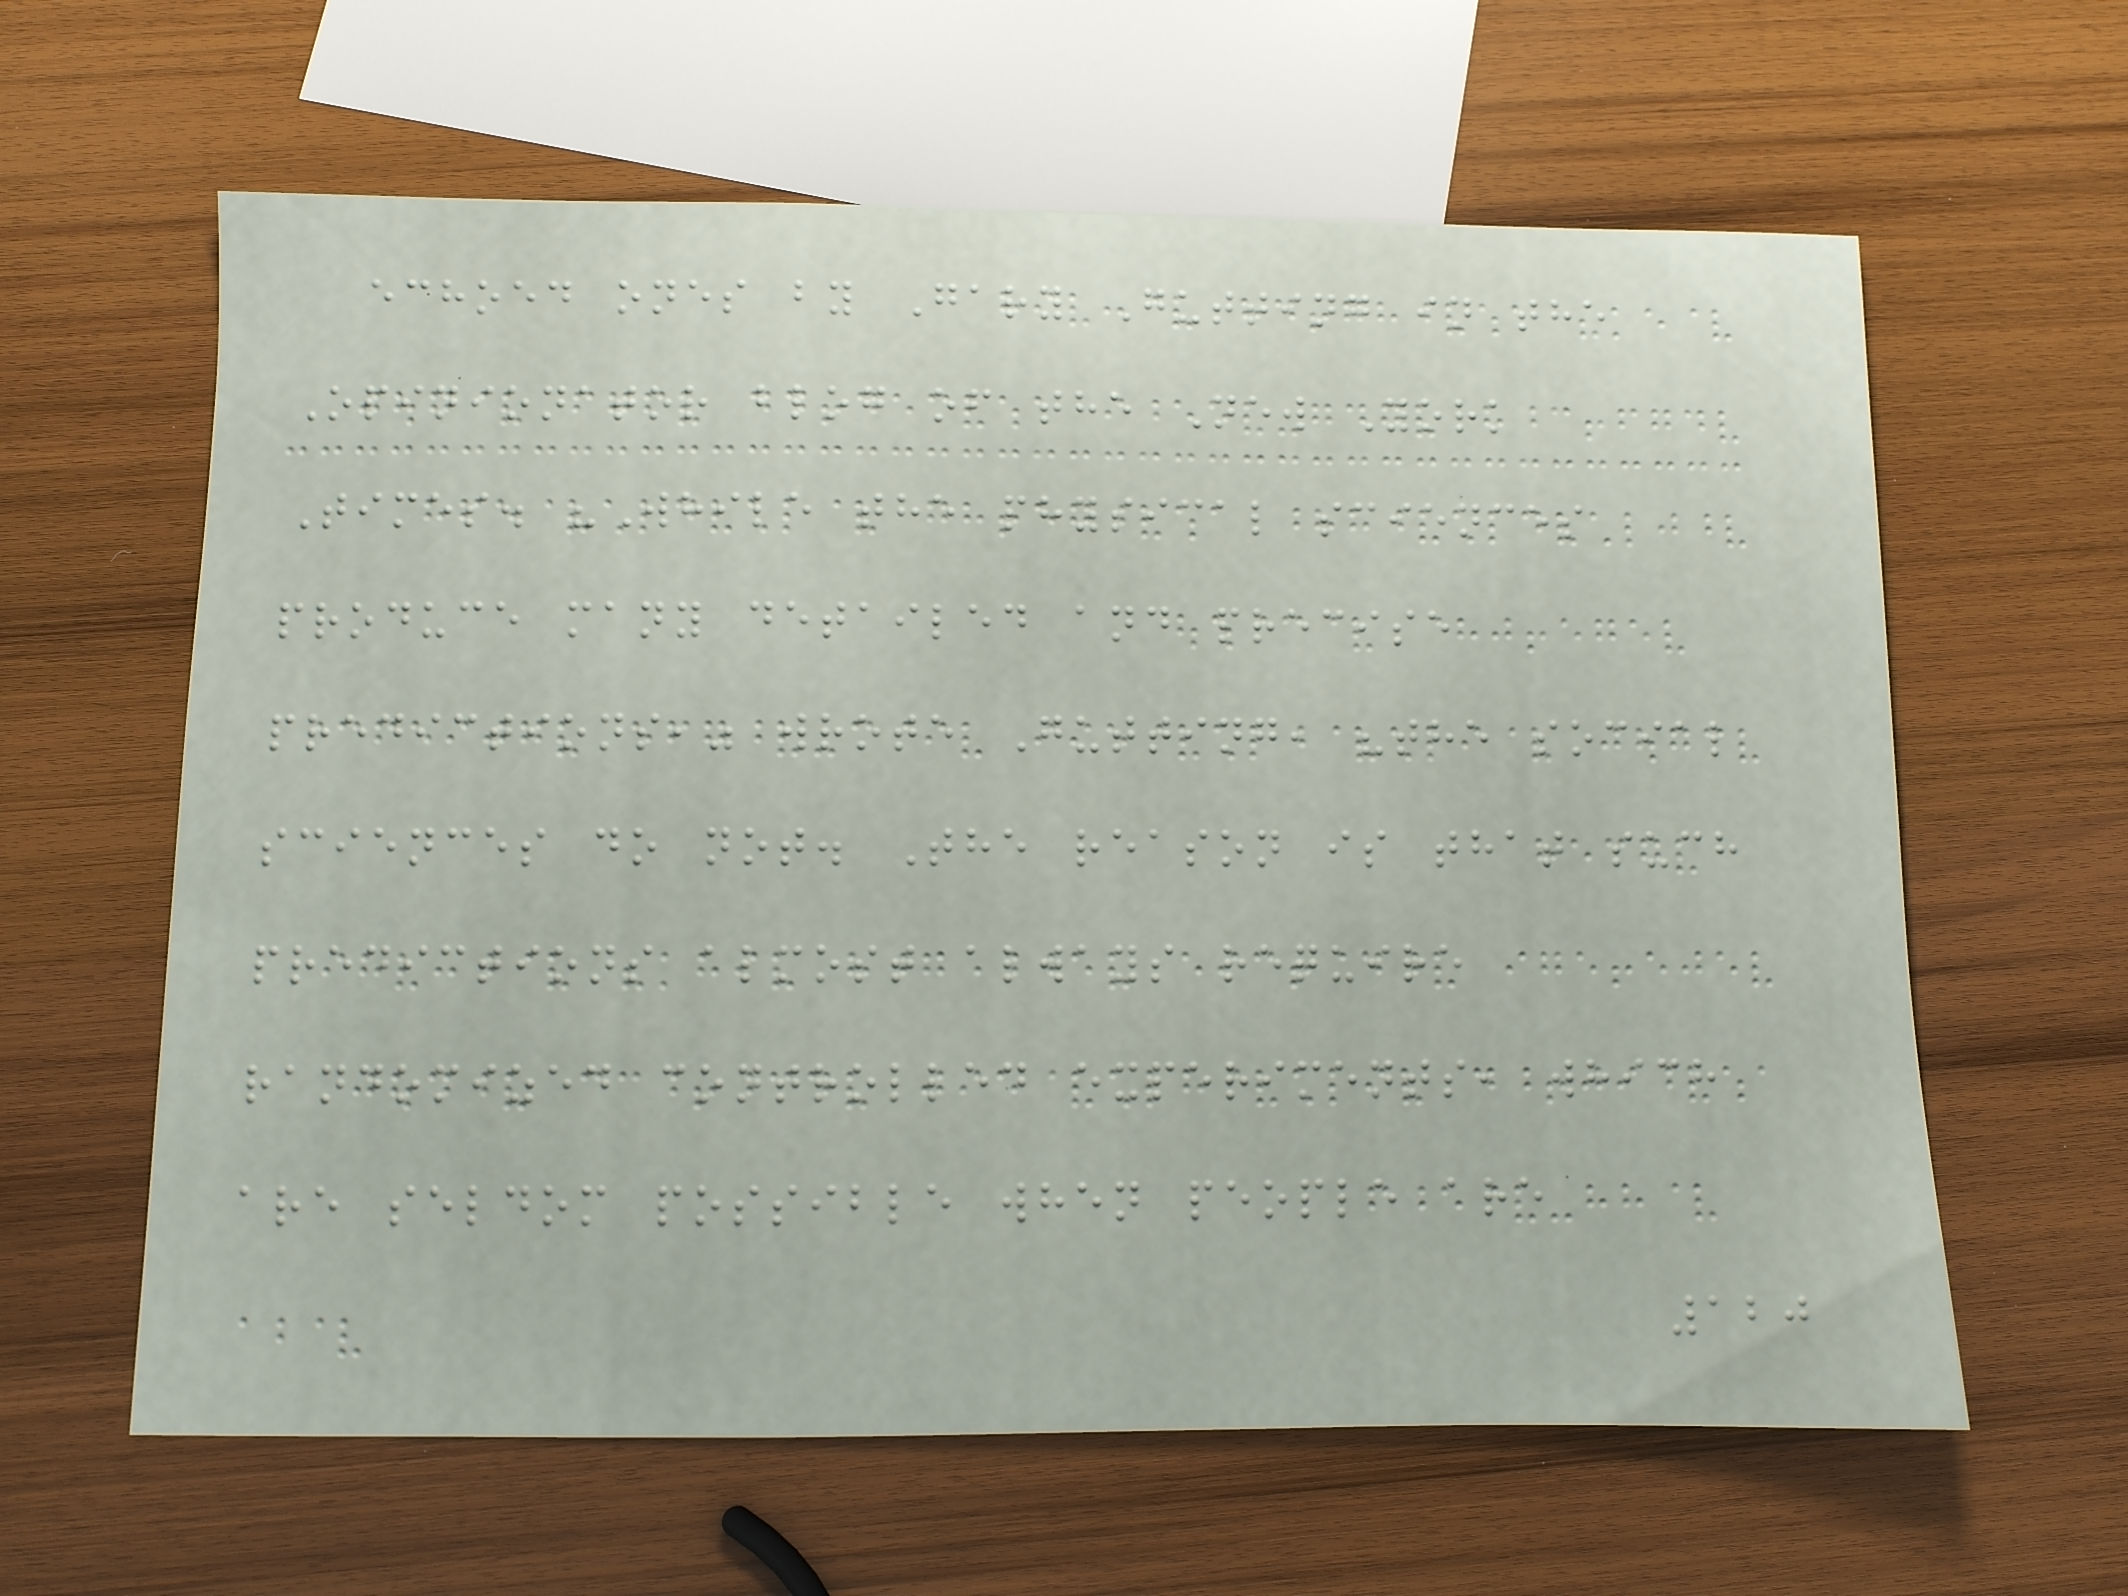echoed ones by Gary Gutting in the
Opinionator blog of the New York
Times. "While the physical sciences
produce many detailed and precise
predictions," wrote Gutting, "the social
sciences do not. The reason is that such
predictions almost always require
randomized controlled experiments, which
are seldom possible when people are
120
